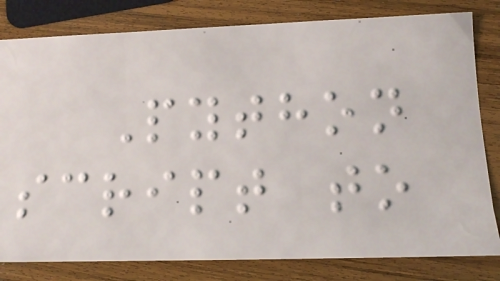Python
script to
